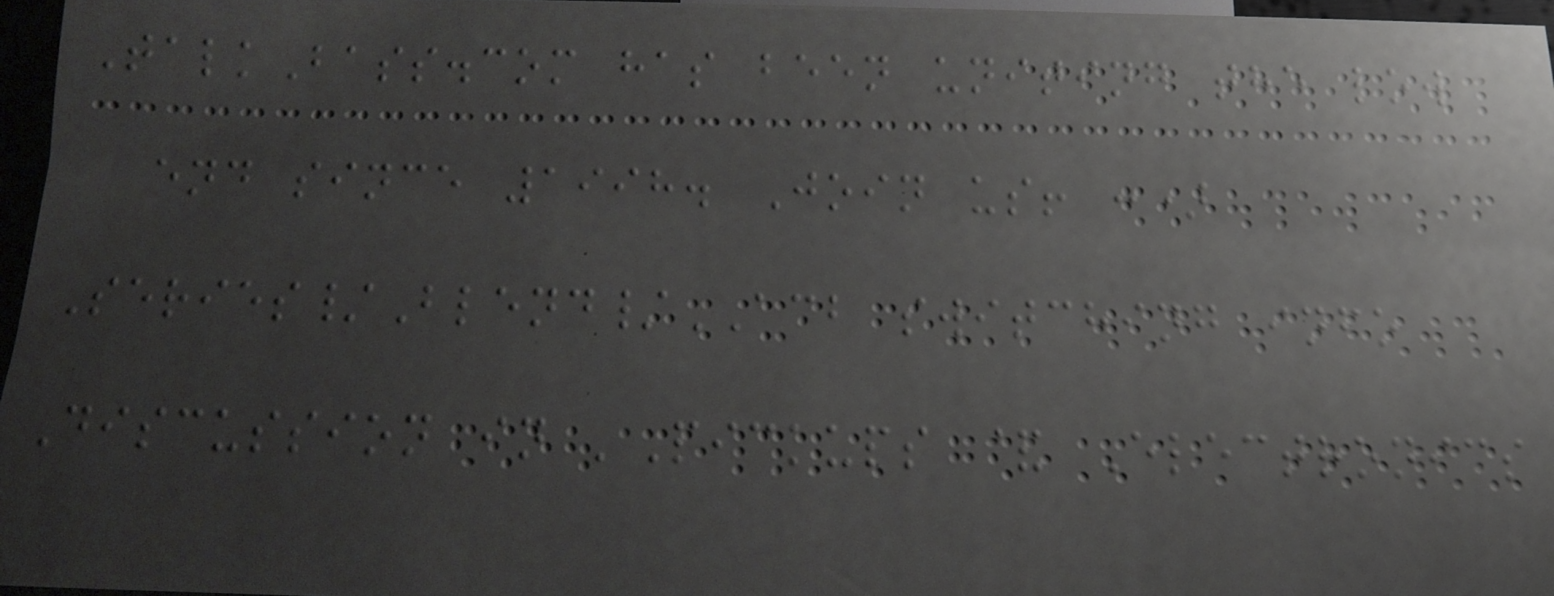TalkBass.com has been uniting the low
end since 1998. Join us! :)
Series/Blend/ACB switching info
Discussion in 'Pickups & Electronics
